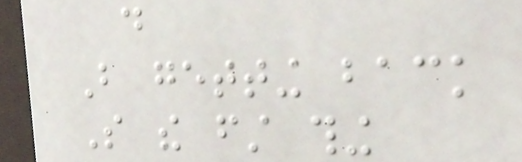do
But getting back
So the first thing
